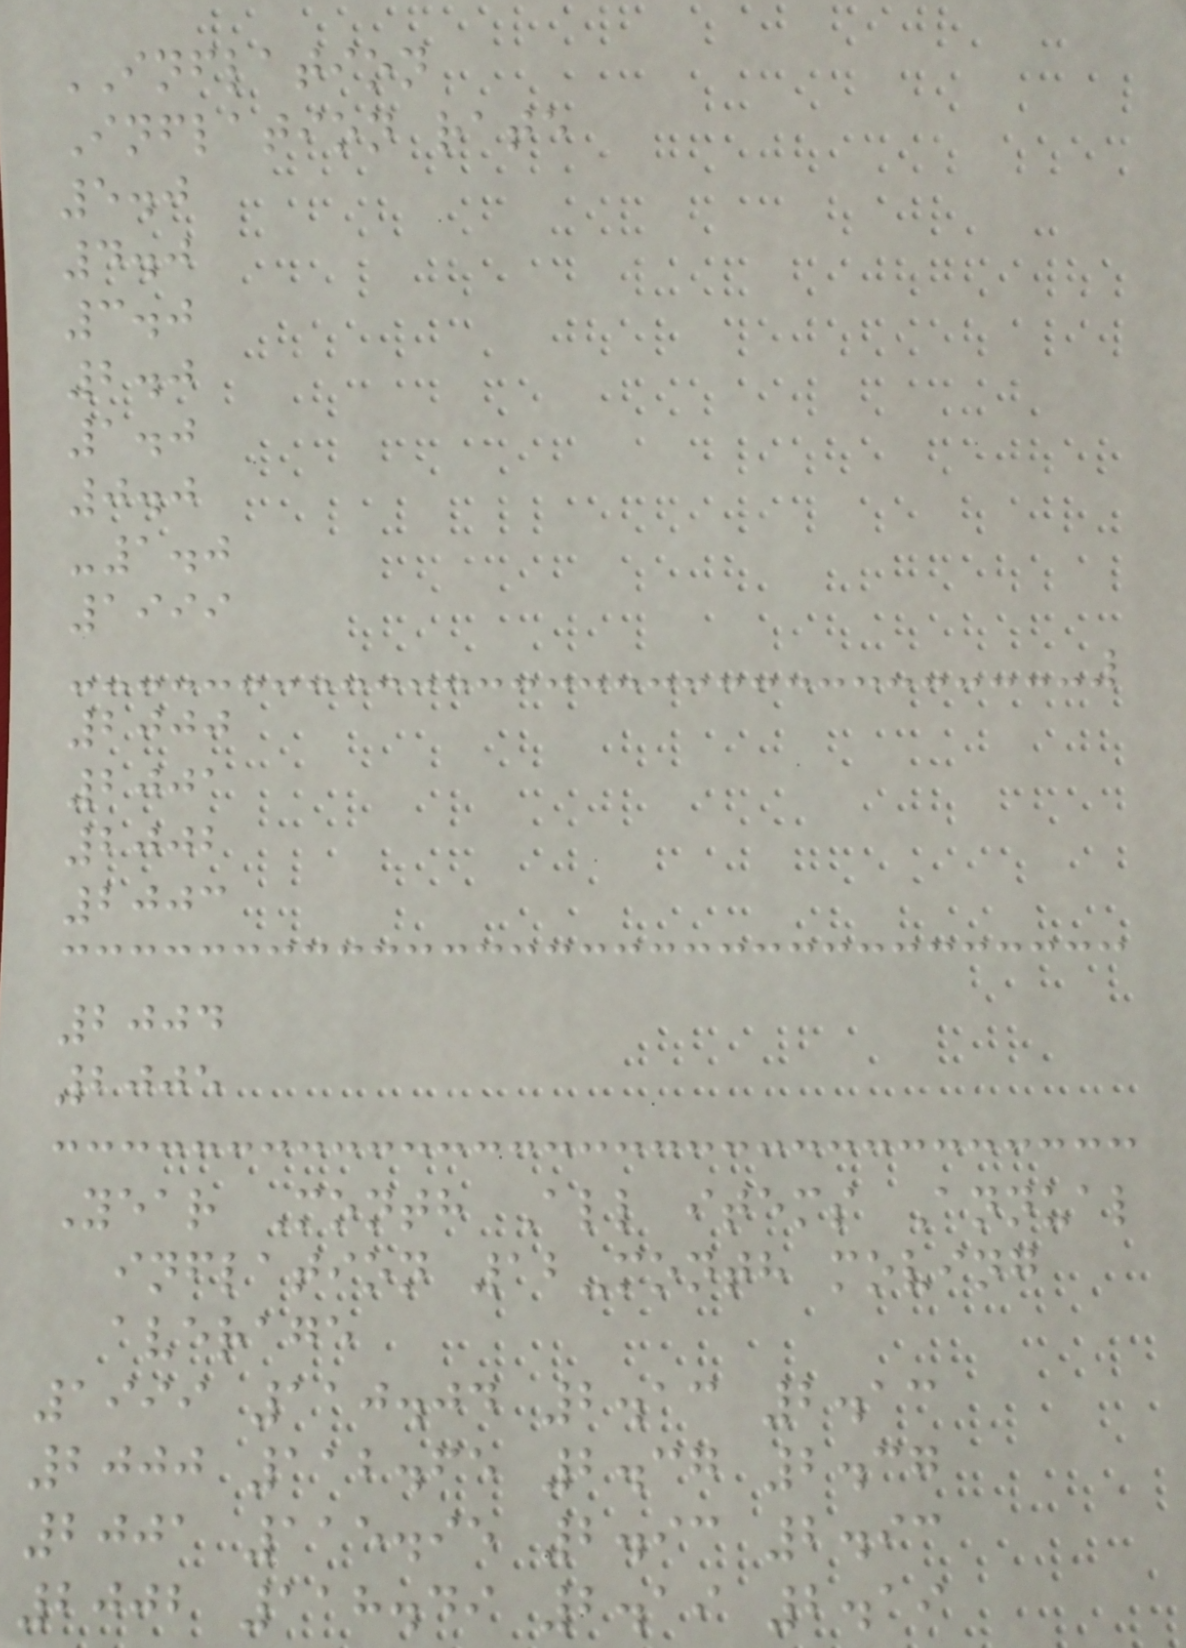INFLATION
Inflation rate
5.0
4.0
3.0
2.0
1.0
0.0
-1.0
1999
2000
2001
2002
2003
2004
2005
Year Month All items Annual
inflation 12-month moving
average
1999 110.04 2.13 2.13
2000 112.65 2.37 2.37
2001 115.95 2.93 2.93
2002 118.49 2.19 2.19
